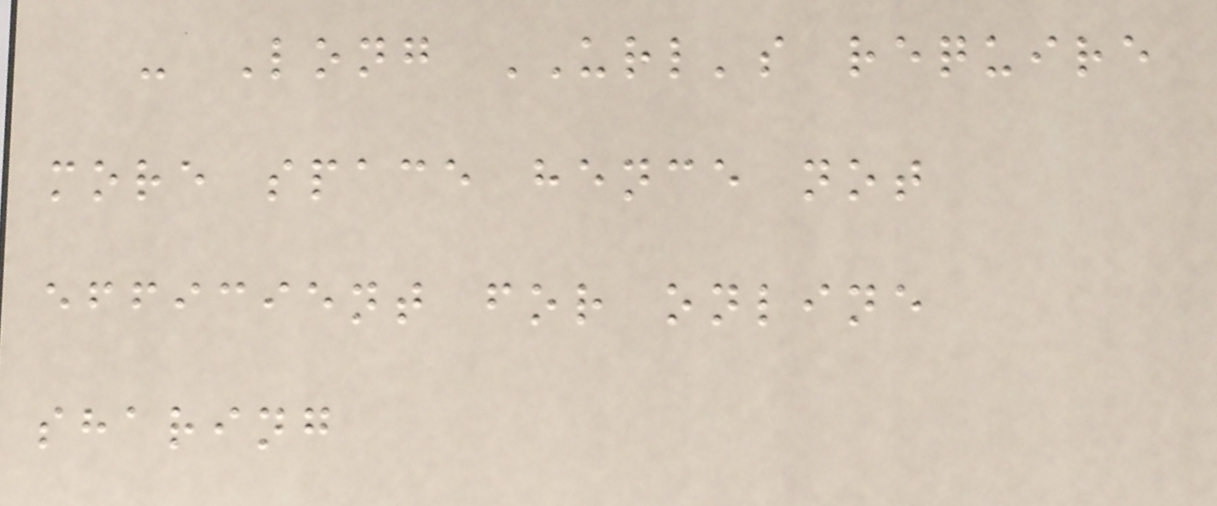- Long URL's require
more space hence not
efficient for online
sharing
